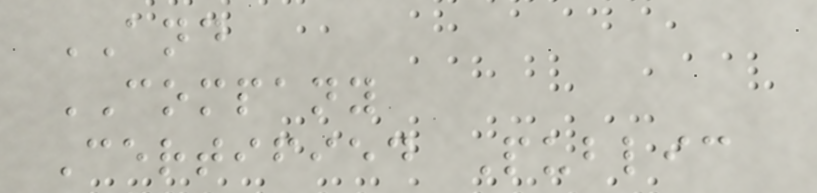AND
COMPANY
Certified Public
